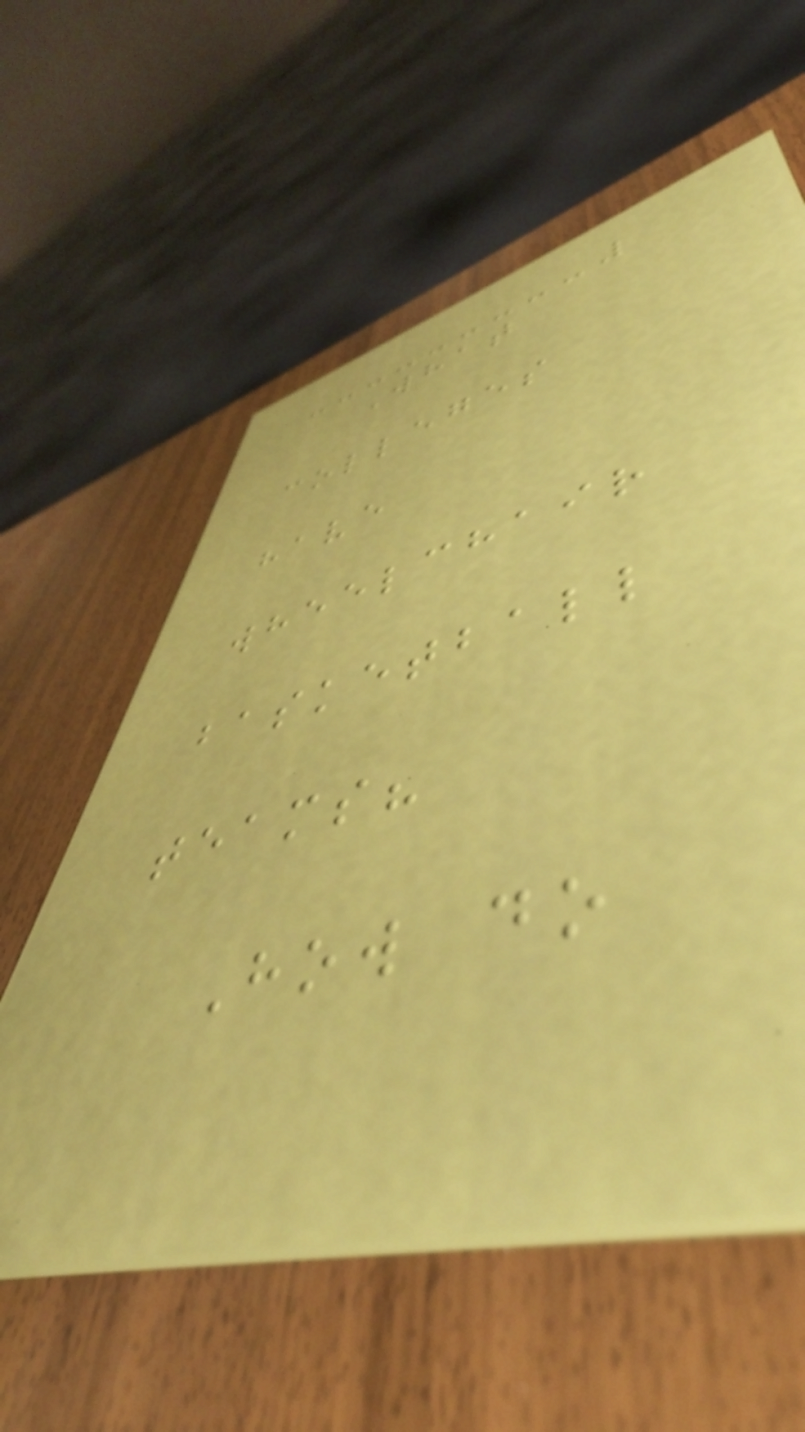What
colleges
have
wheelchair
basketball
teams?
How do
